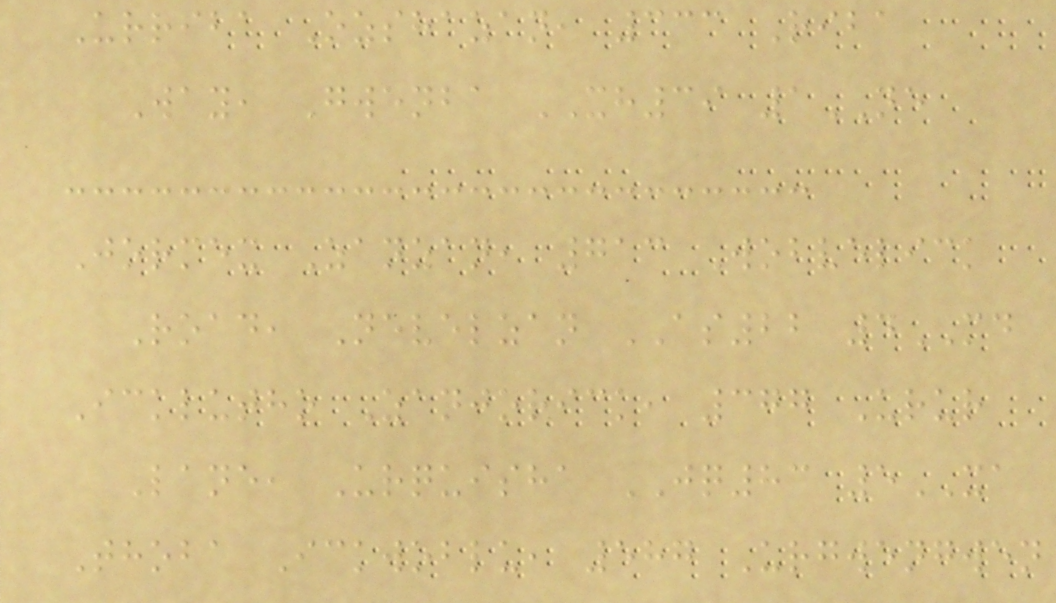Urriba Ozshazan, 333 Riba
Way, Gwenba XH39 1NE
Jormex Zanzan, 713 Wobvelick
Road, Nevelzan AS22 4MD
Icklutho Zanjorick, 377 Urur
Lane, Urquisha JQ83 5XA
Thoba Ickwoblu, 587 Urgwengwen
